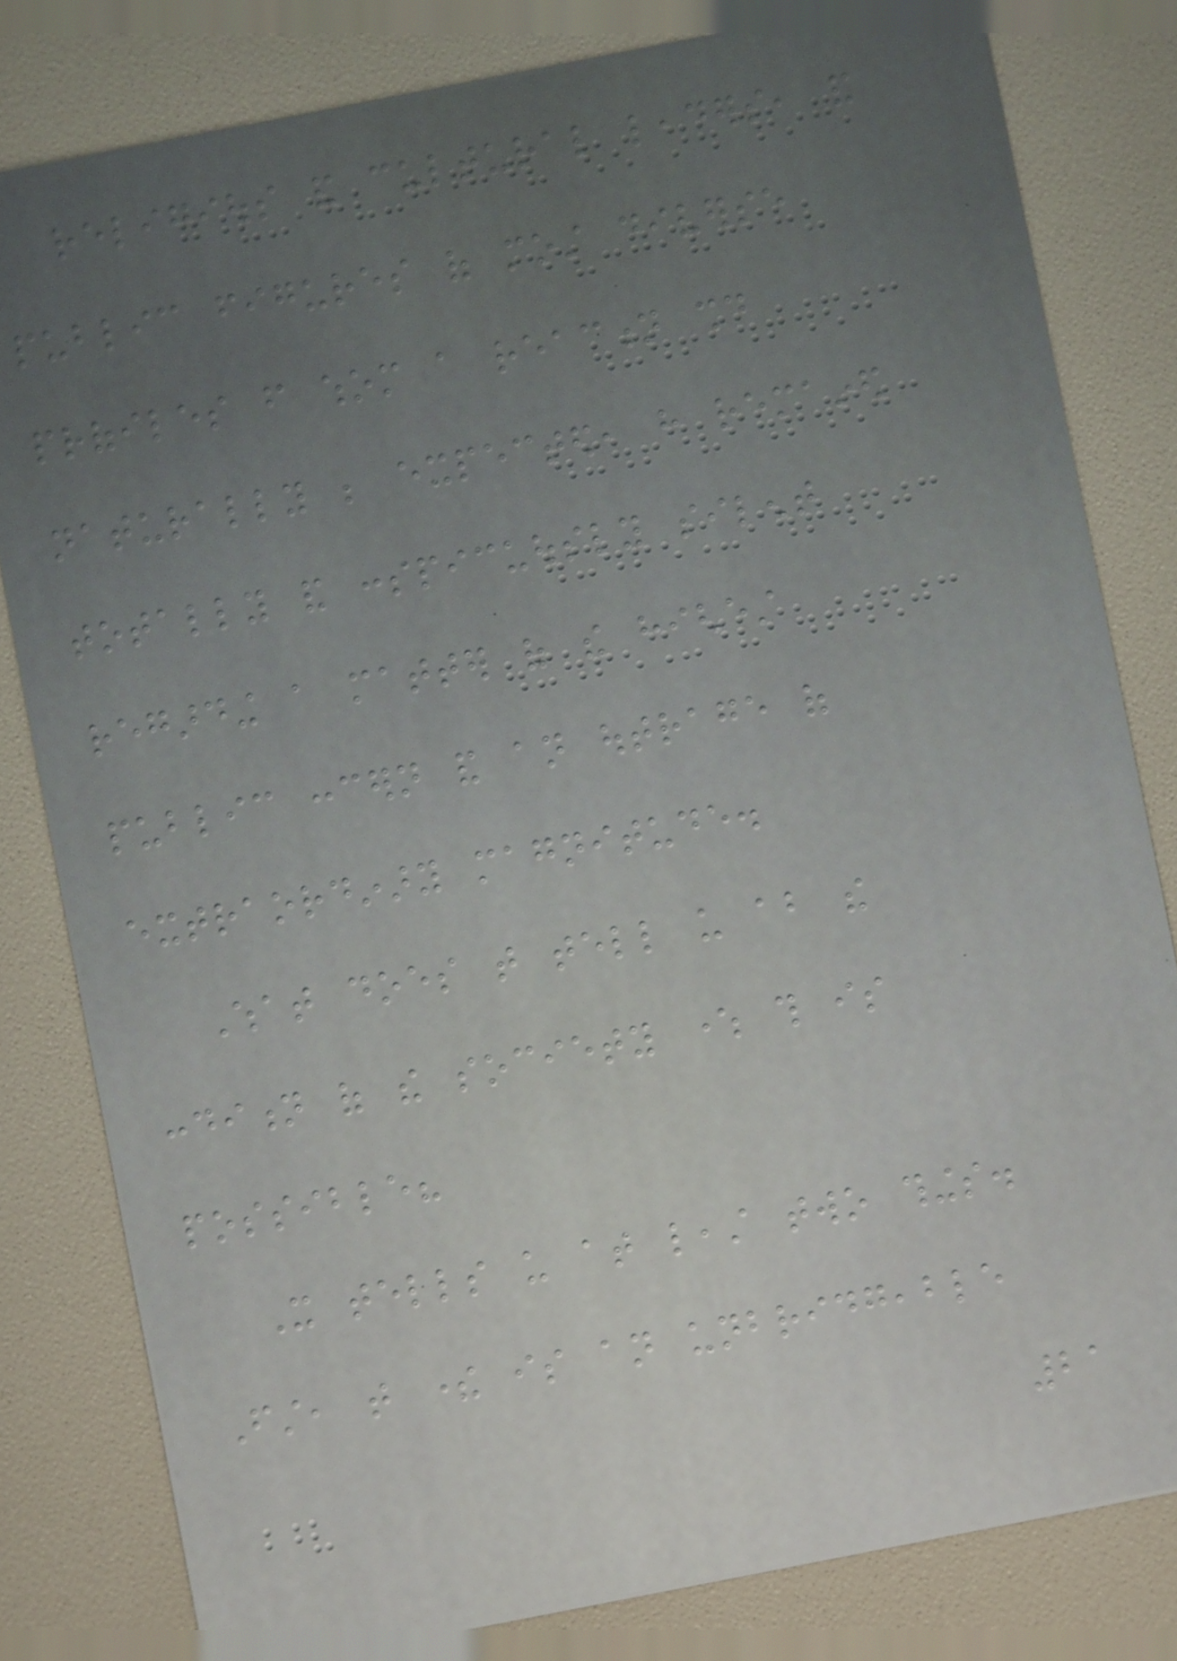religious and cultural leaders, and
public figures of most diverse
profiles from whom a reaction should
naturally be expected, have remained
totally and conspicuously silent
regarding a matter of the highest
public concern and an outrage of
extraordinary magnitude.
What does that tell us about the
condition of the society where this is
possible?
It tells us at least two things.
First, that there is an unbridgeable
21
